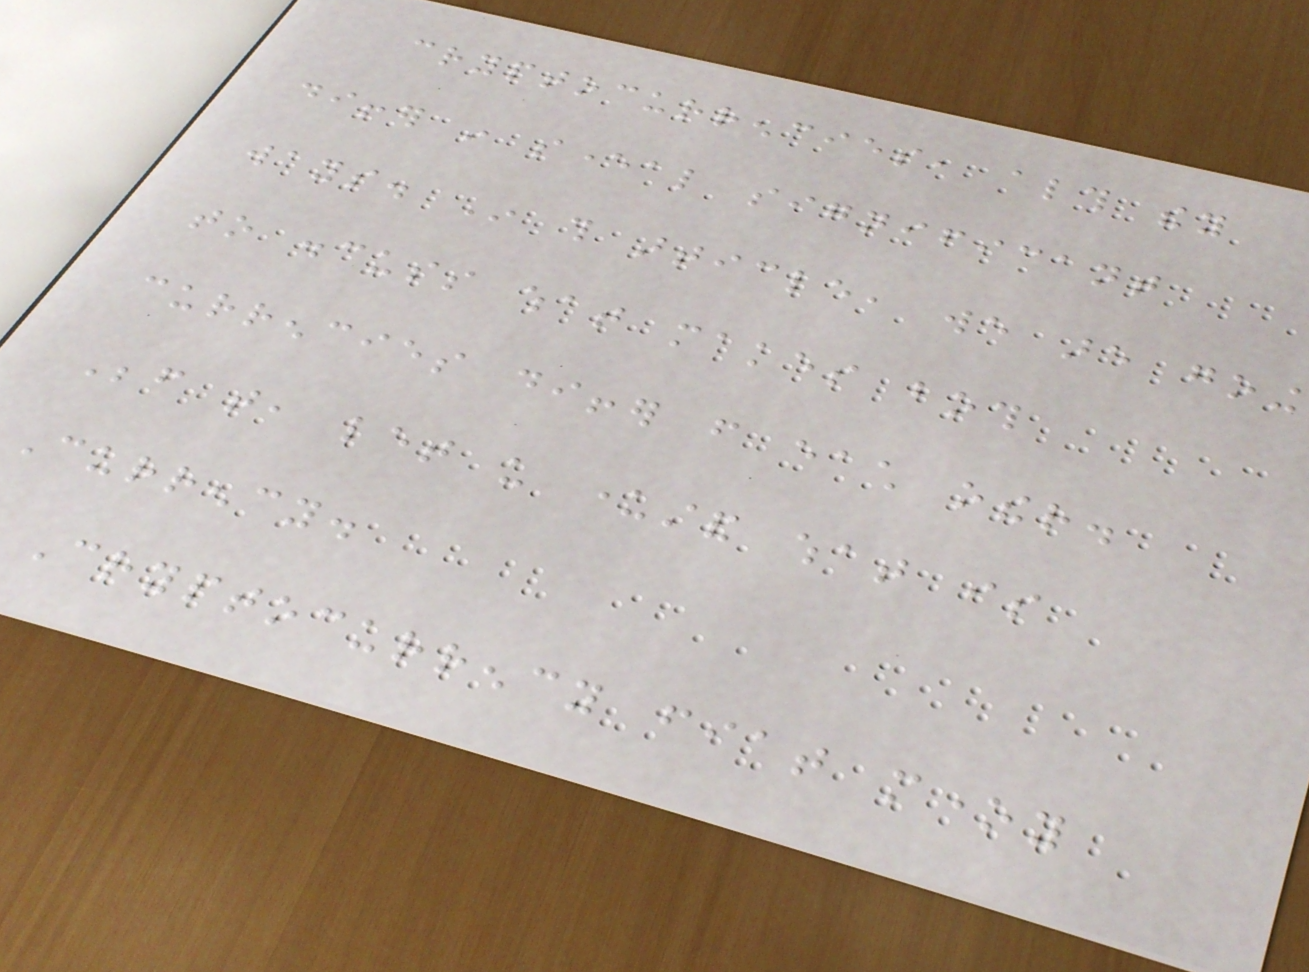cryptocurrencies, although they
differ in several significant
ways. In this article, we are going
to discuss what makes both
currencies differ from each other.
Before that, let us understand what is
Currency.
Cryptocurrency fiat money
